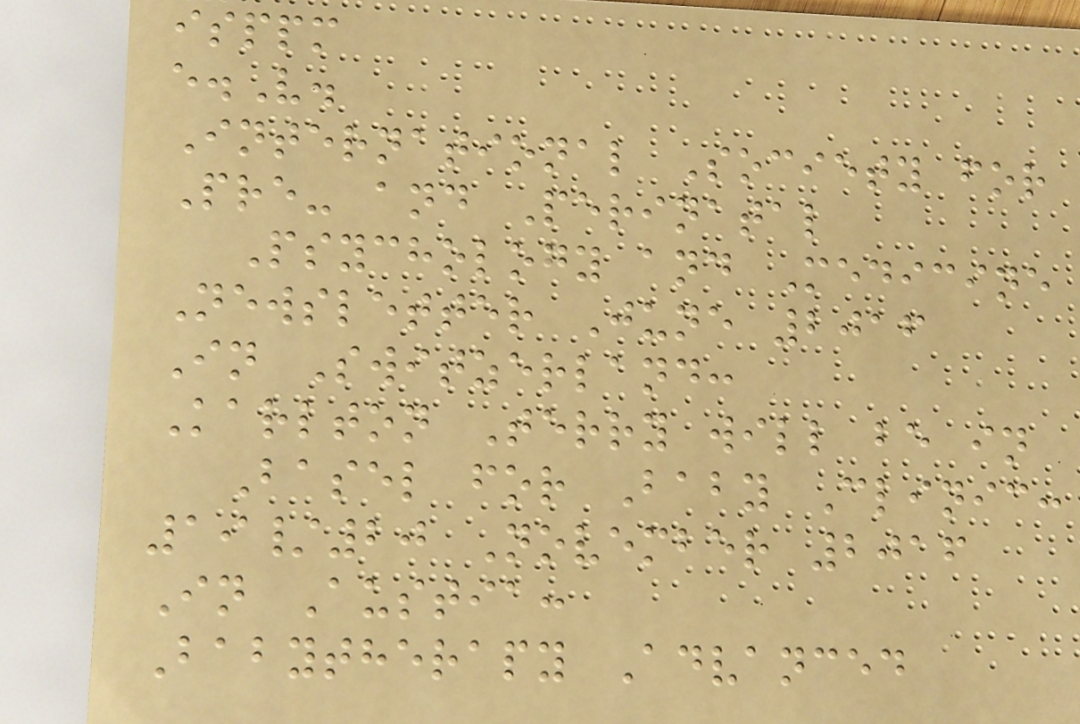isppm
e.V.
International Society for
Pre- and Perinatal
Psychology and Medicine
Newsletter June 2016
In Switzerland:
Karlton Terry will be in
Basel for Baby Clinic:
19/20 November 2016
In Austia:
Babytherapy Advanced
